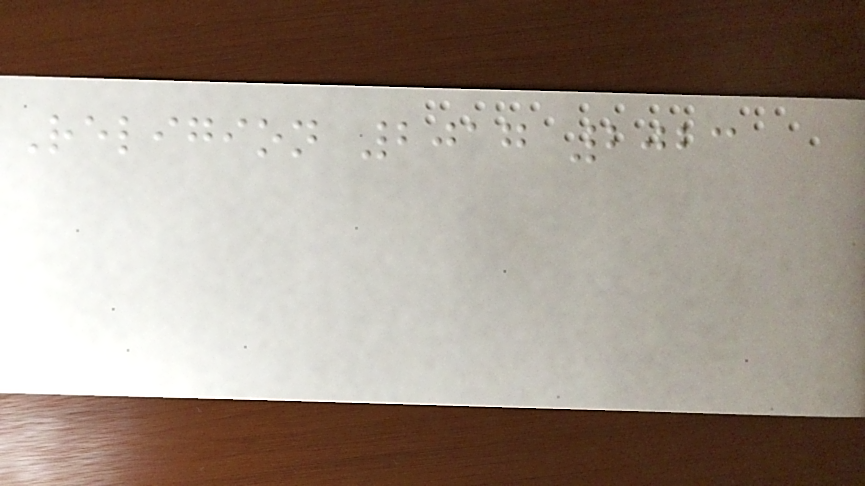Religion 2017 2023
